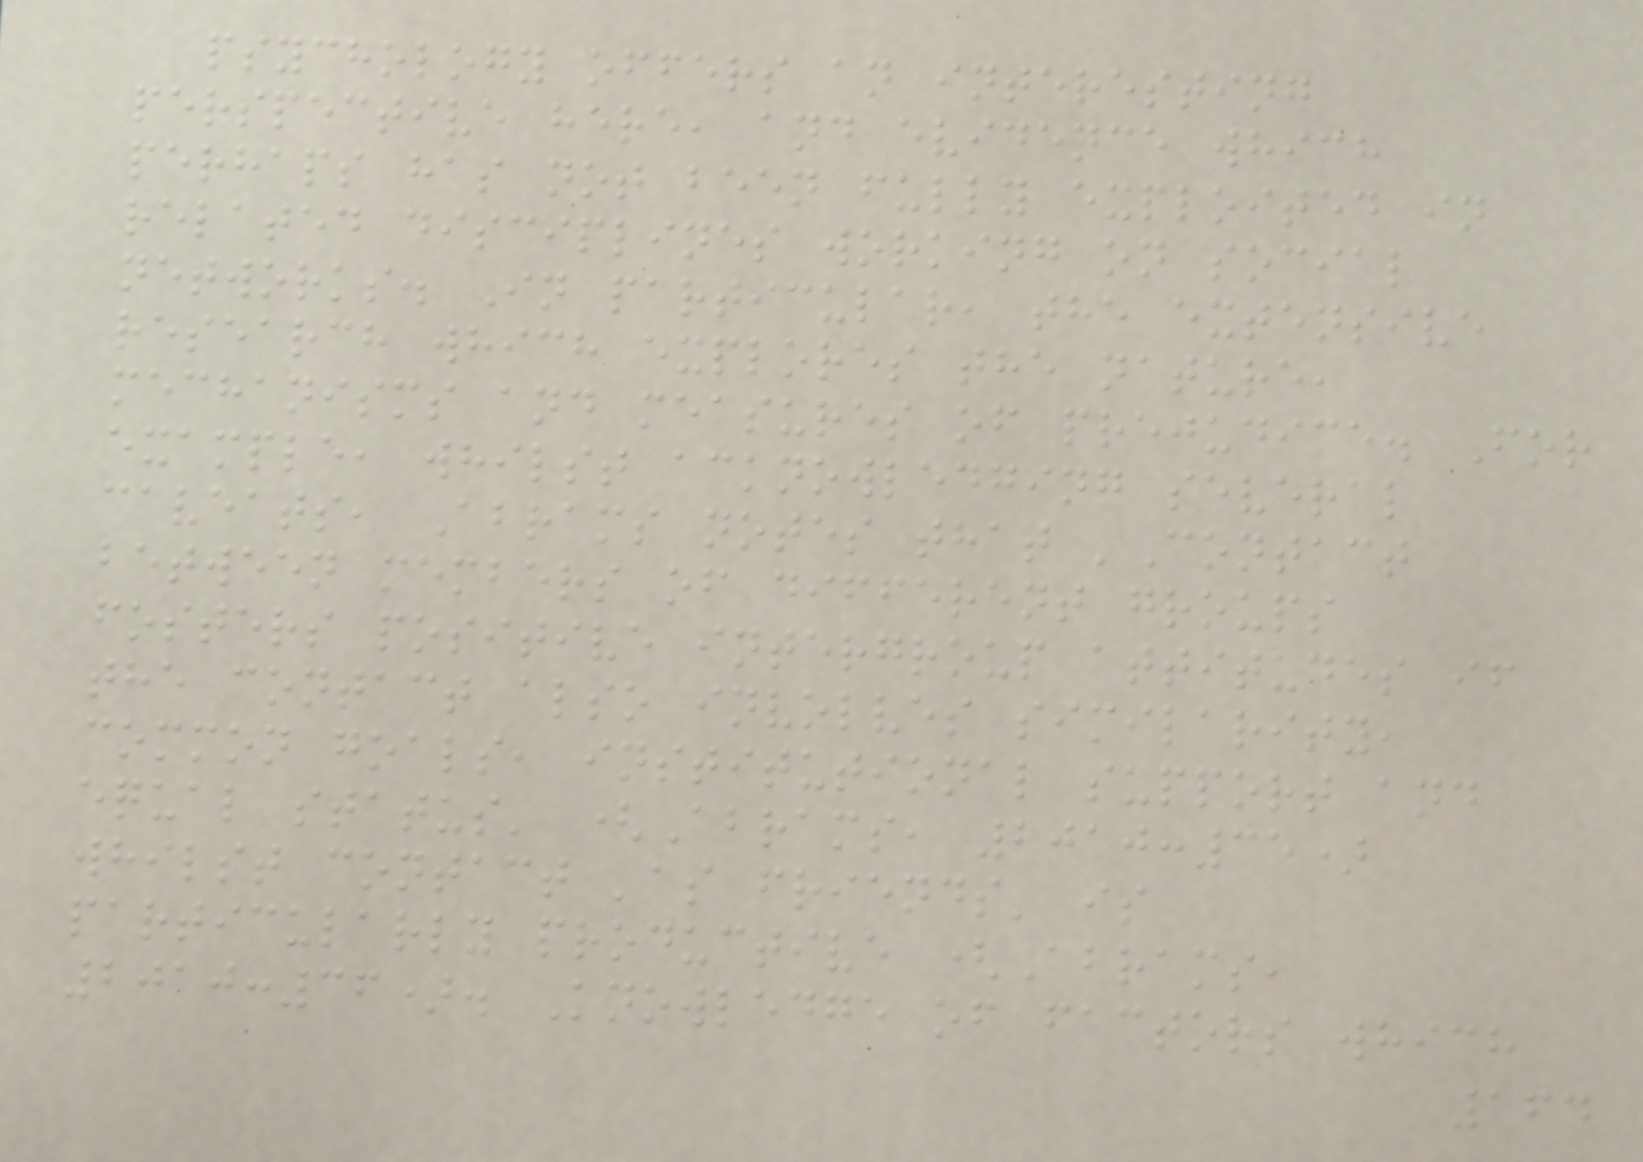psychology offers an interesting
perspective here, and evidence which
perhaps has not been fully exploited in
related disciplines working on social
networks. In particular, the extensive
research which explores the nature,
mechanisms and measures of prejudice. For
example, whilst acknowledging several
caveats, Abrams notes that 'Contact
between members of different groups
fosters positive intergroup attitudes if
the contact also involves similarity,
common goals, institutional support and
equal status' (Abrams, 2010:35)
whilst contact 'as friends' is
particularly productive (Abrams,
2010:36). Knowledge of factors which
164
